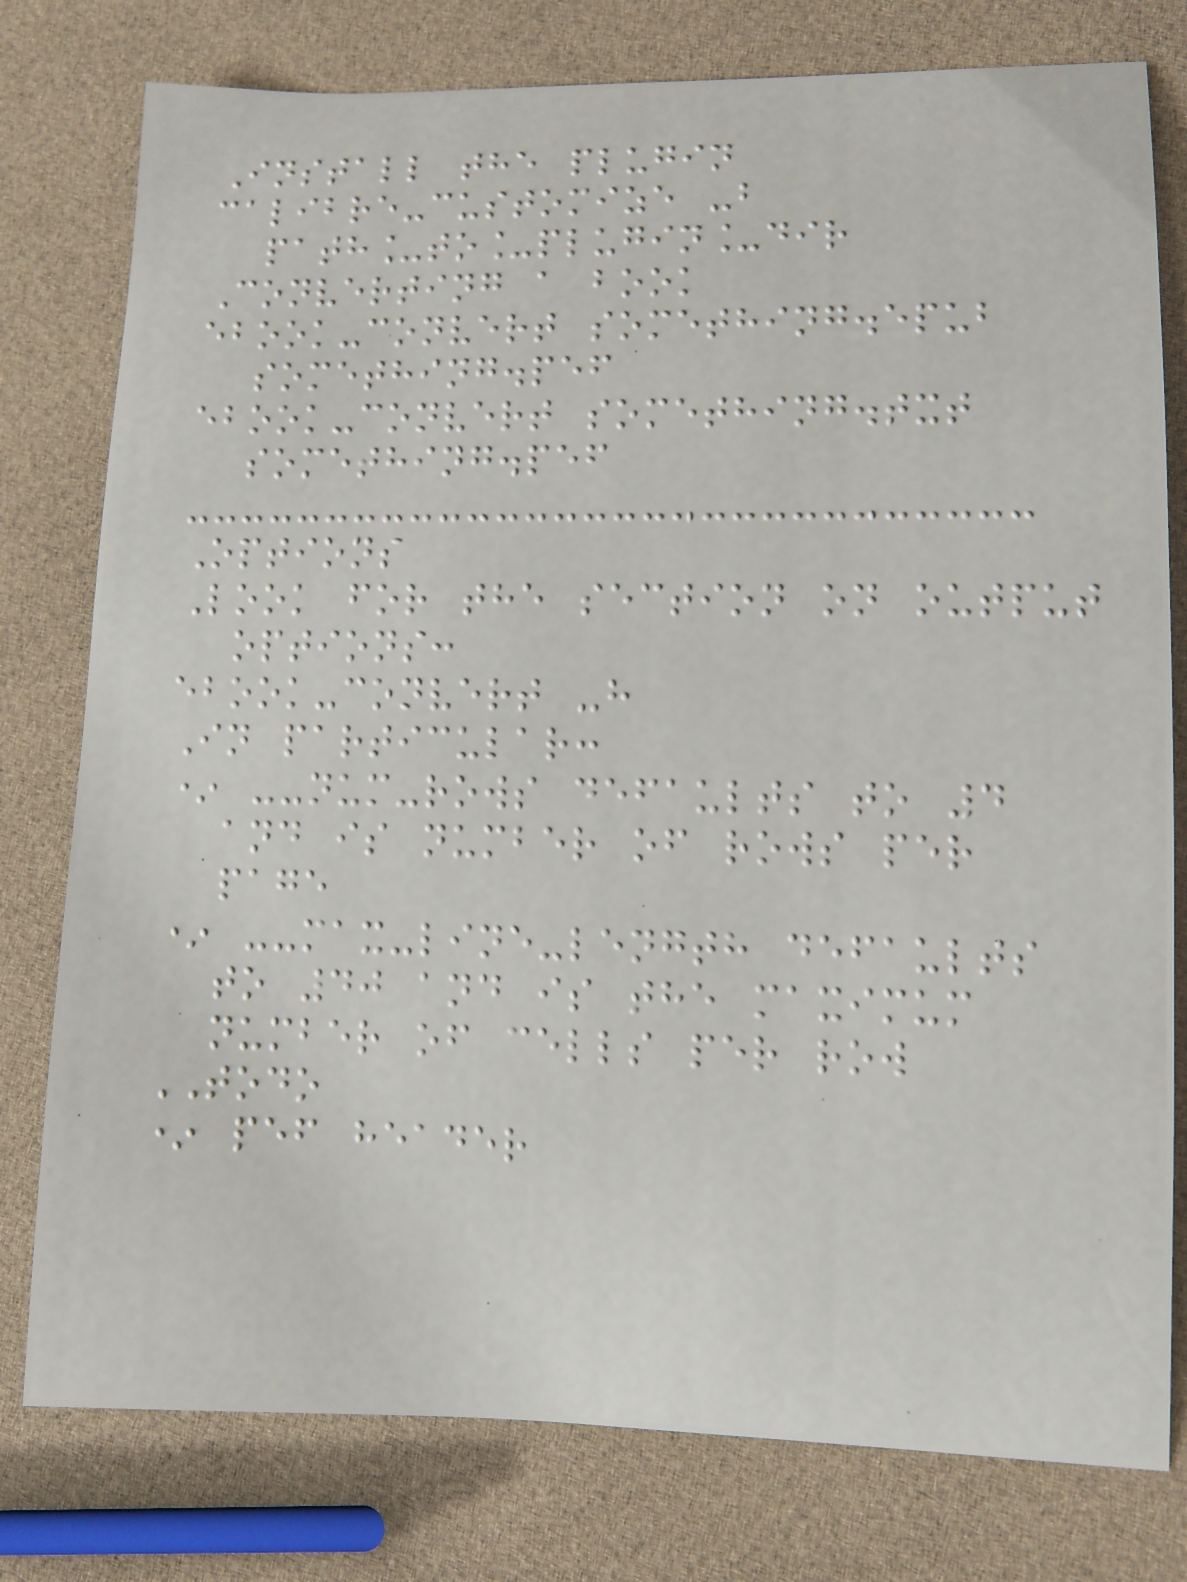Install the plugin
calibre-customize -b
path_to_plugin_dir
Converting a book
ebook-convert something.epub
something.pef
ebook-convert something.txt
something.pef
Options
Look for the section on output
options:
ebook-convert -h
In particular:
* --num-rows defaults to 4
and is number of rows per
page
* --max-line-length defaults
to 40 and is the maximum
number of cells per row
TODO
* pef header
